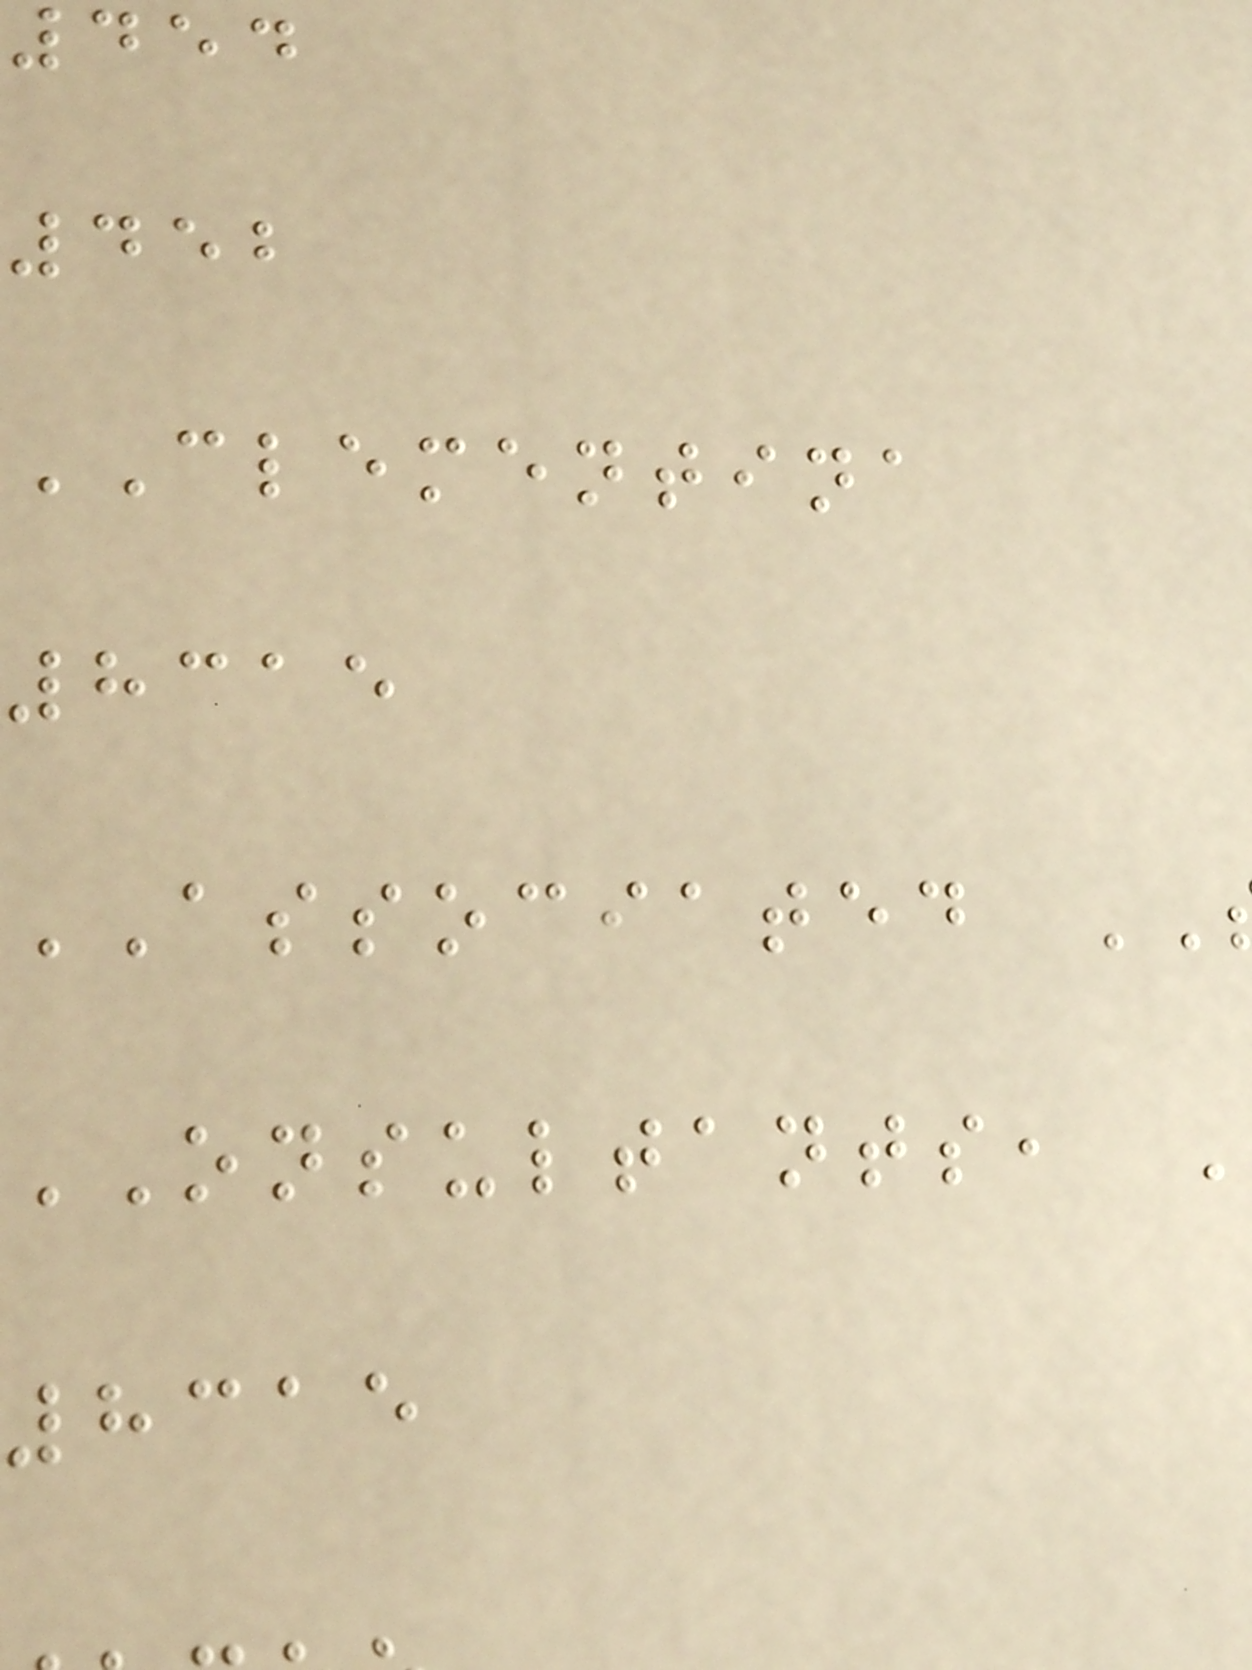454
452
CLEMENTINA
8315
ASSOCIATED
ONSULTANTS,
8315
